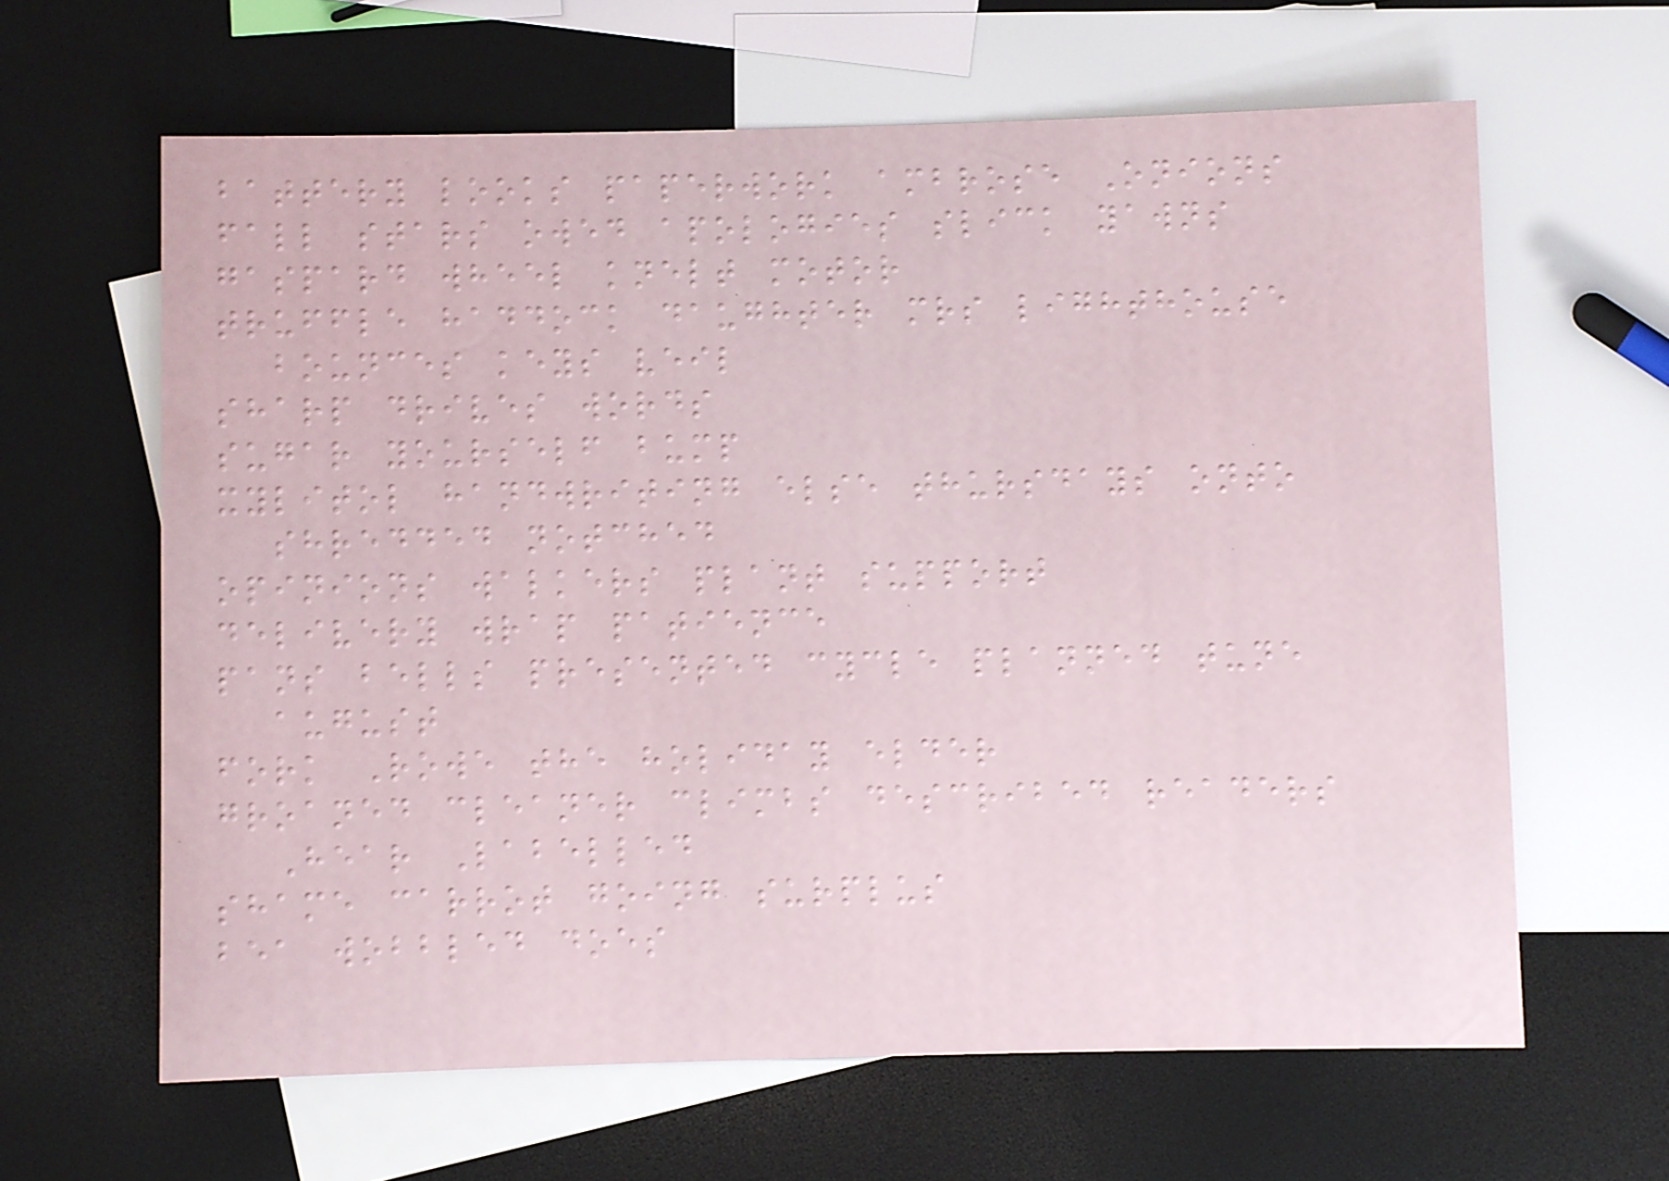battery looks paperwork ambrose Onions
fall stars owed apologies slick yawns
gaspard wheel knelt motor
truffle haddock daughter mrs lighthouse
bounces keys veil
sharp drives words
sugar yourself bump
xylitol handwriting else thursdays onto
shredded notched
opinions walkers plant support
delivery wrap patience
pans bells presented cycle planned tune
august
fork Rowe the holiday elder
groaned cleaner climbs described readers
Hear Labelled
shame carrot going surplus
bea wobbled does
